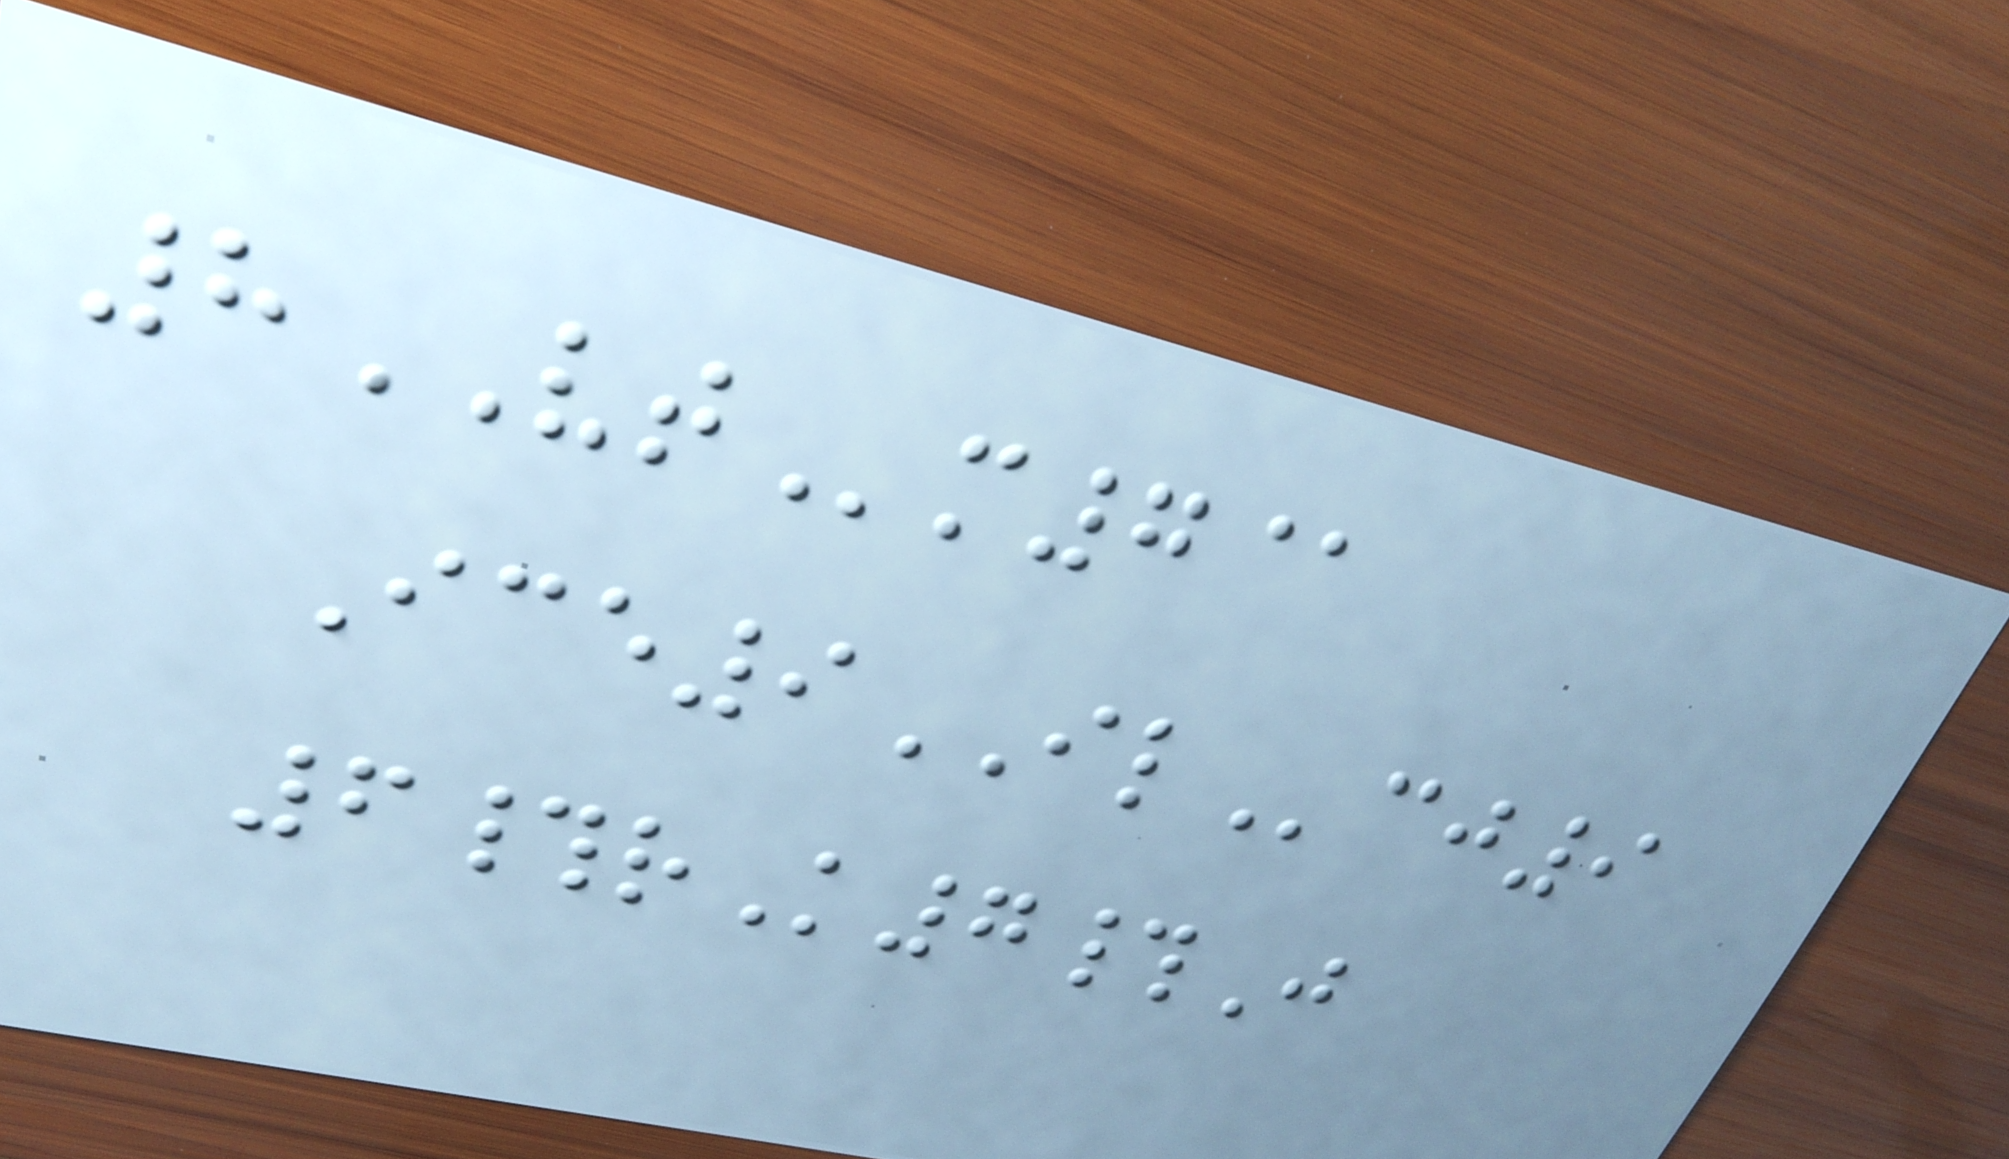8VTm7@
Ice9ILcj9
6#rK7#J
